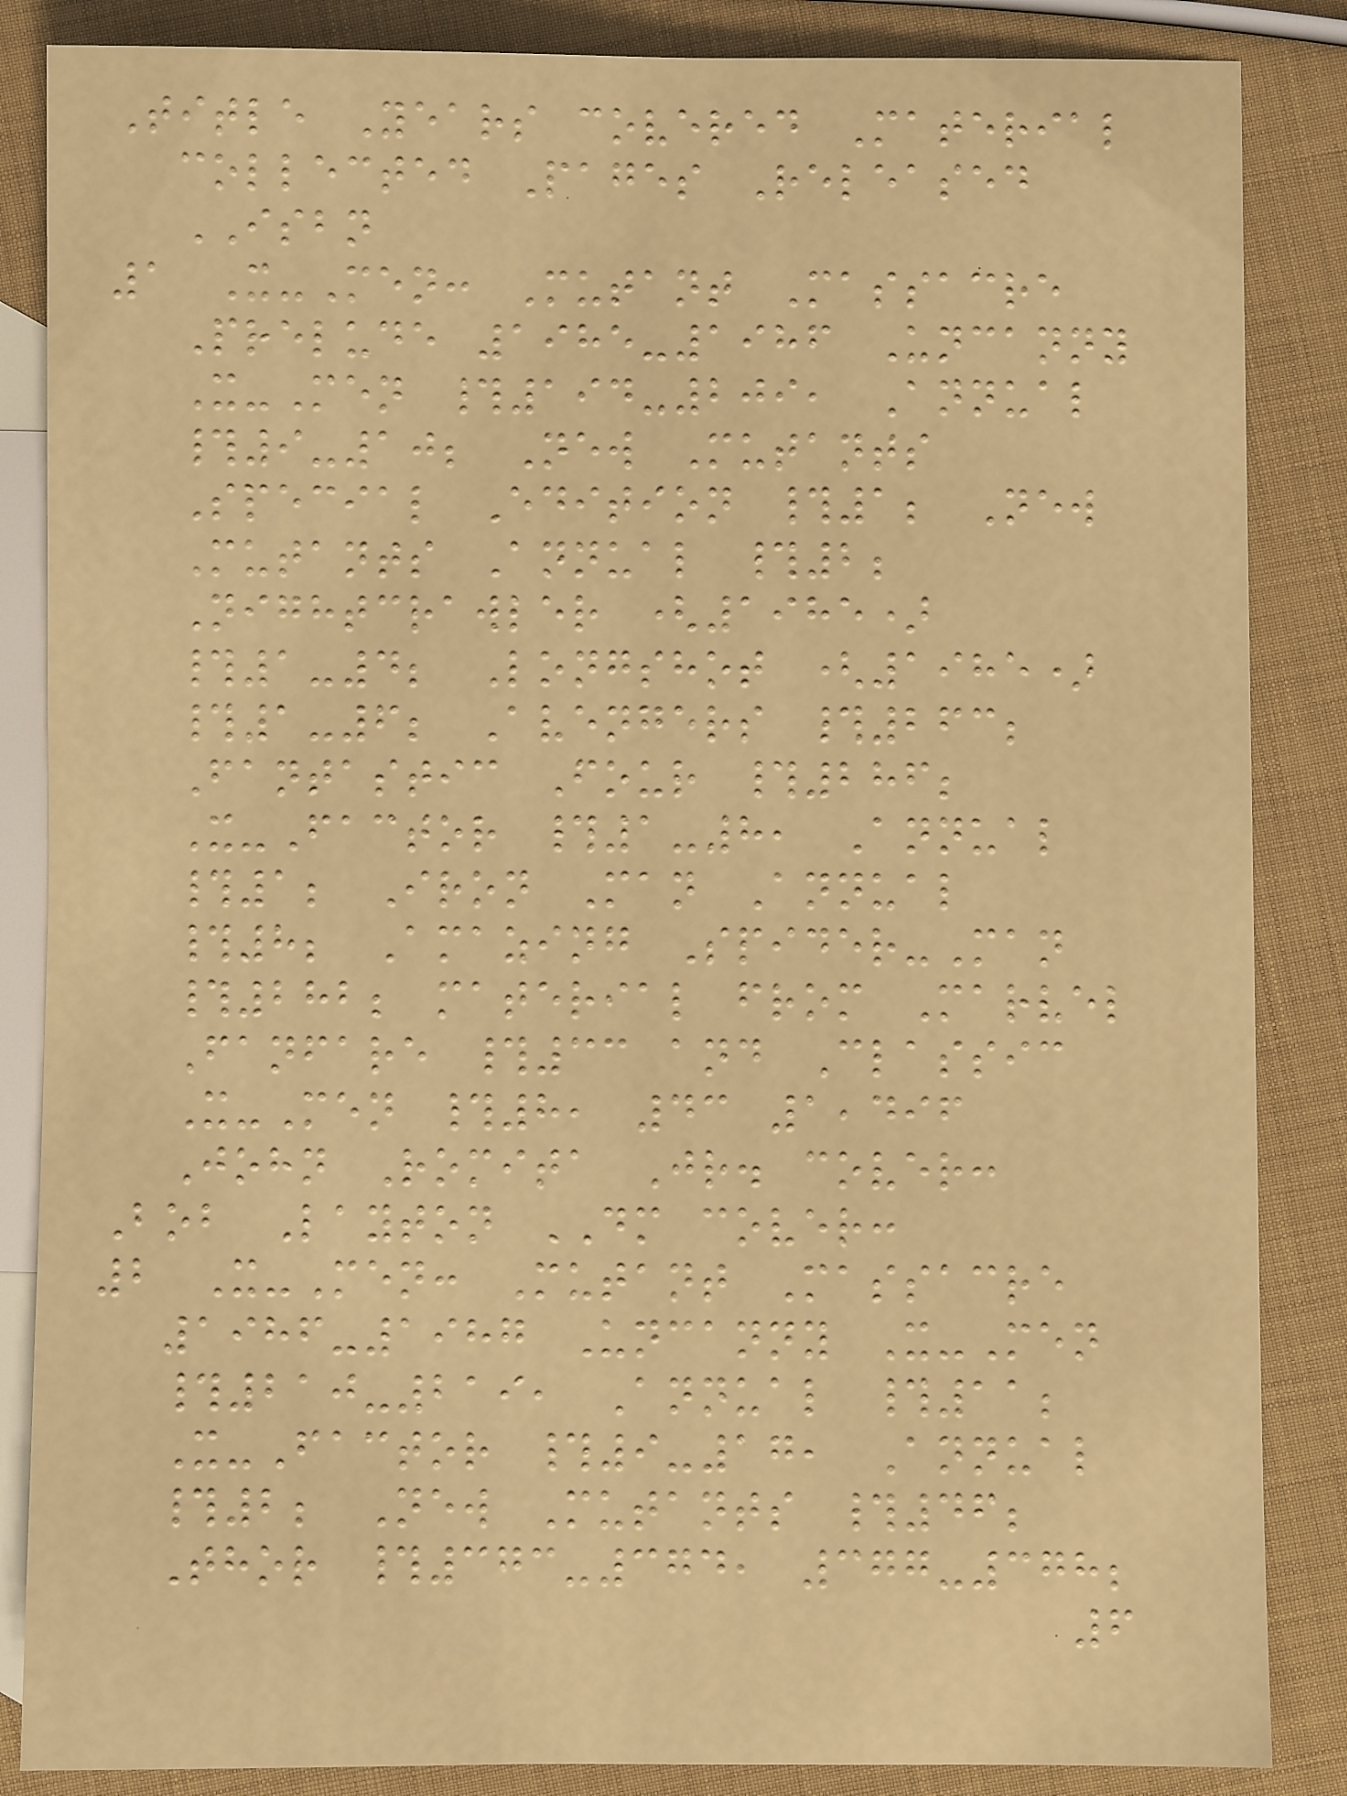Title Years covered Material
collected Pages Released
ISBN
1 X-Men: Mutant Massacre
Prelude 1985-1986 Uncanny
X-Men #194-209, Annual
#9-10; New Mutants
Special Edition #1; New
Mutants Annual #2;
Nightcrawler (1985)
#1-4; Longshot (1985)
#1-6; Avengers #263;
Fantastic Four #286;
X-Factor #1-8, Annual
#1; Iron Man Annual
#8; Amazing Spider-Man
#282; material from Marvel
Fanfare #33 and Classic
X-Men #8, 43 1,496
John Romita Jr. cover:
Bob Layton DM cover:
2 X-Men: Mutant Massacre
1986-1987 Uncanny X-Men
#210-219, Annual #11;
X-Factor #9-17, Annual
#2; New Mutants #46;
Thor #373-374, 377-378;
6
